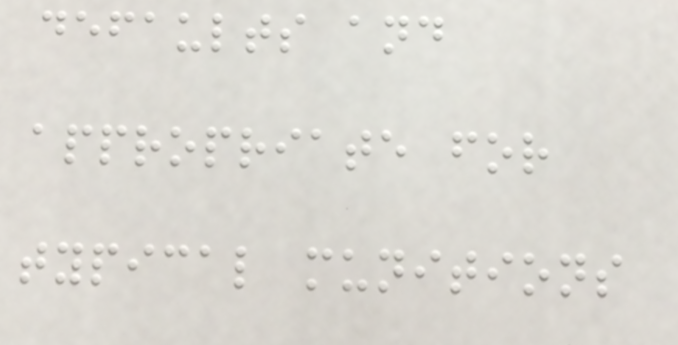defaults and
appropriate for
typical munitions
